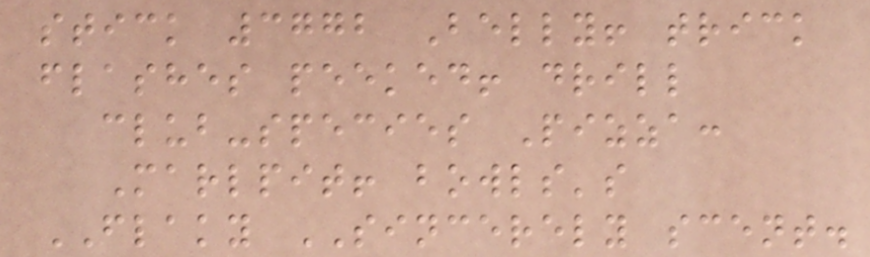stick 3772 Belly! trick
flashes peeked! drill
club-species Pizza:
Marlpit! bowls's
FLAKY SINCERELY scent.
